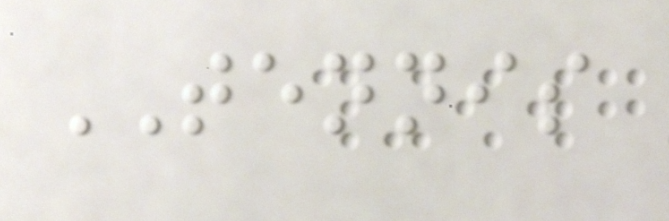TENNIS
